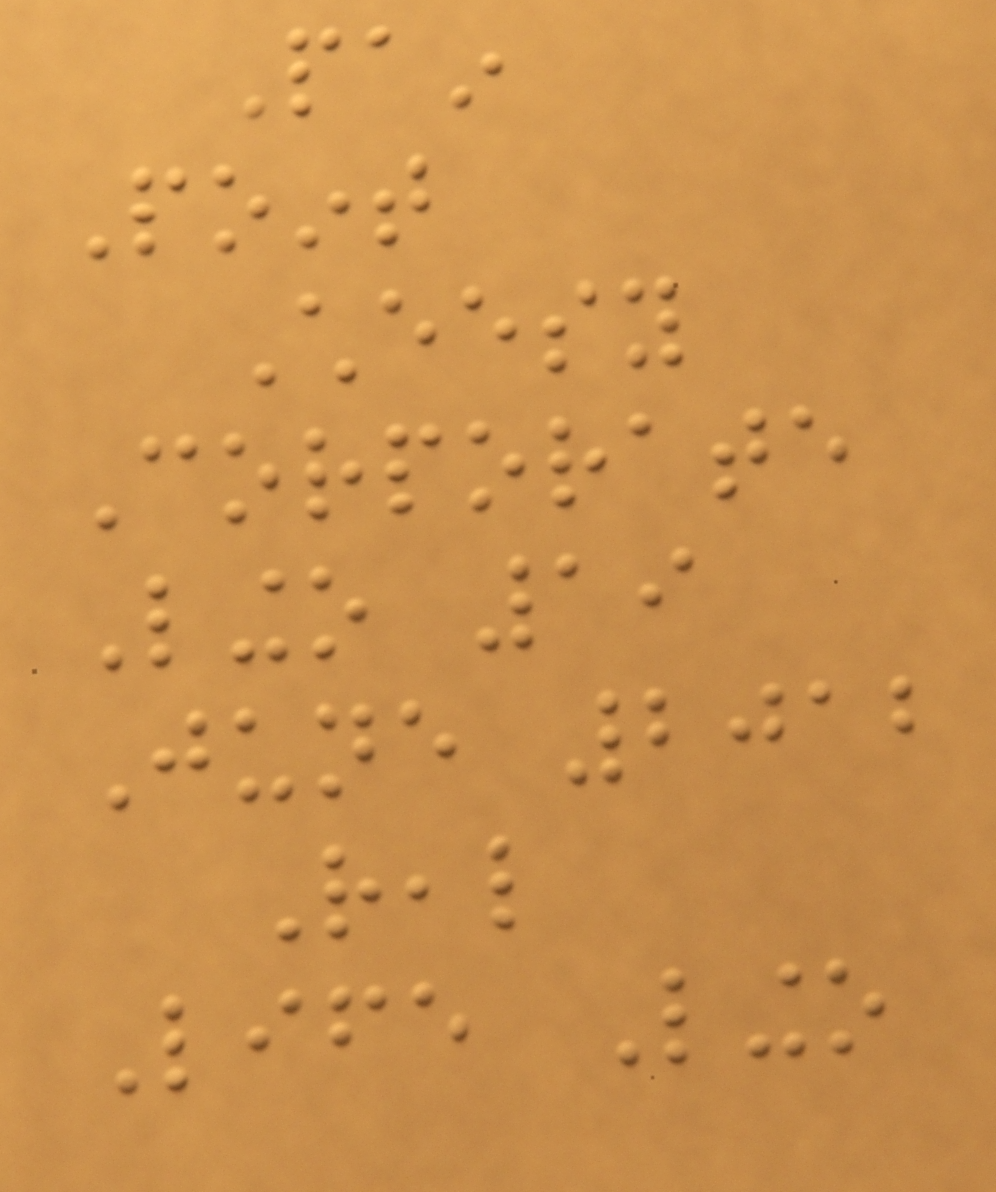Pain
Point
Cheesy
Corporate
Lingo 19
June 2012
Real
Life Lingo
